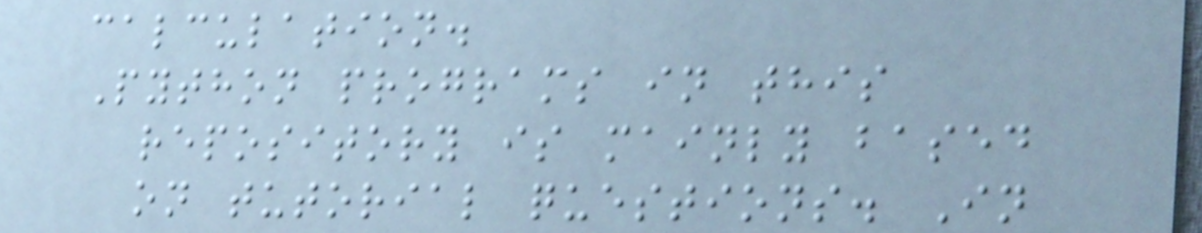calculation.
Python programs in this
repository is mainly based
on tutorial questions. In
